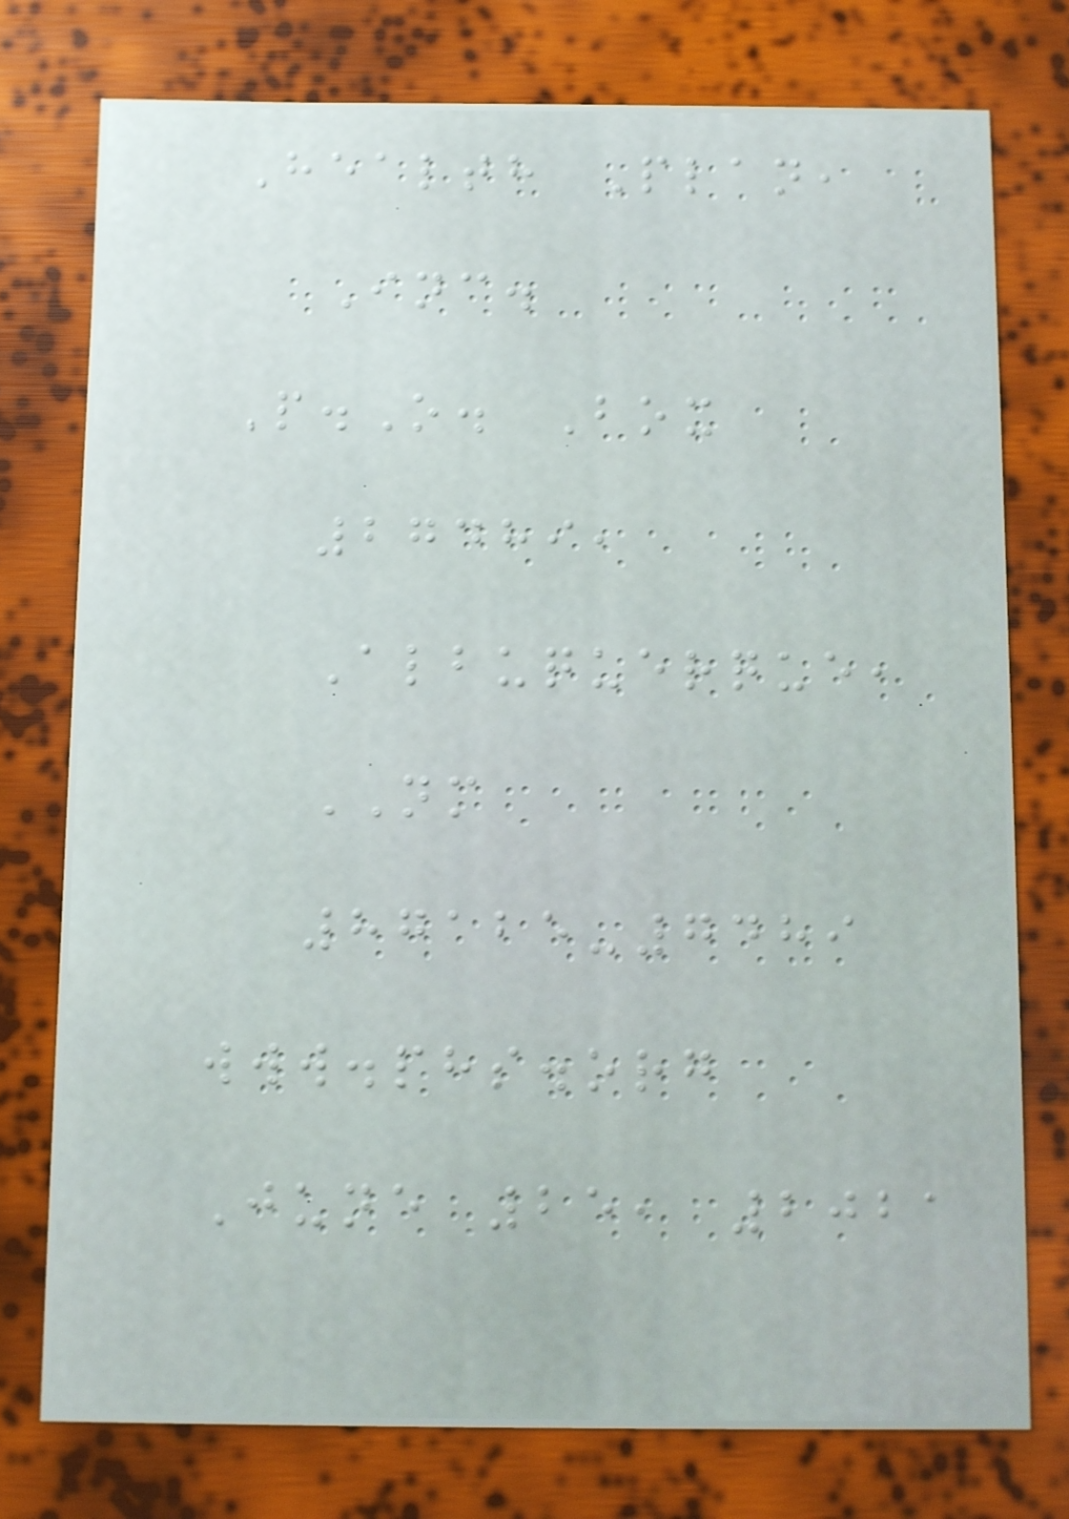Health Plan,
Inc.
P.O. Box
27489,
Albuquerque,
NM
87125-7489
www.phs.org
June 25, 2021
